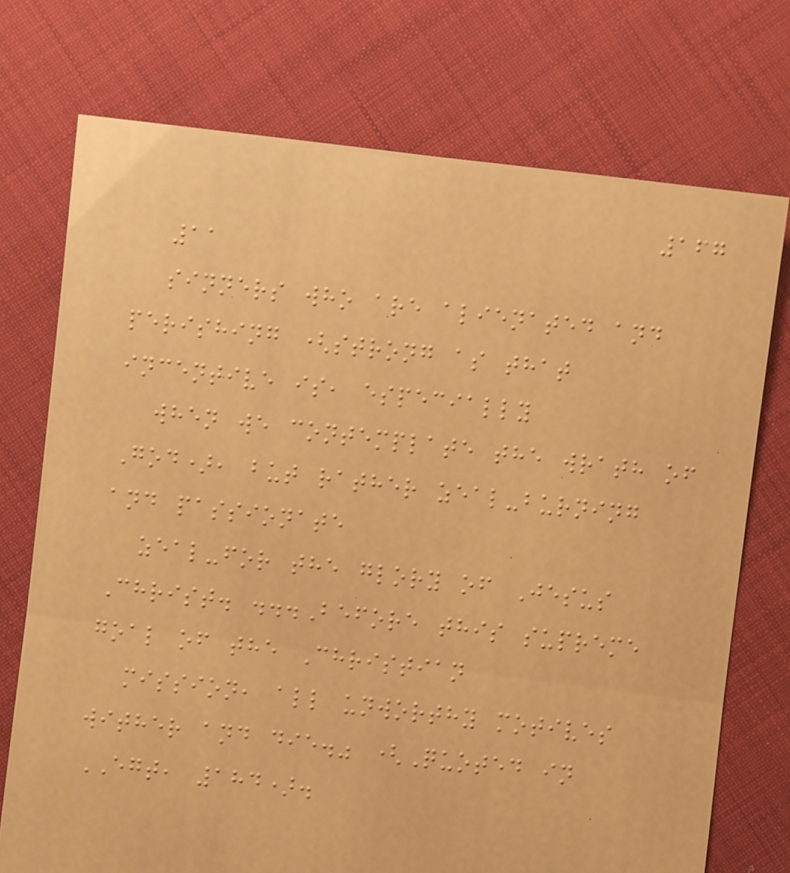167
11
sinners who are alienated and
perishing (strong as that
incentive is, especially
when we contemplate the wrath of
God), but rather zeal-burning
and passionate
zeal-for the glory of Jesus
Christ. ...Before this supreme
goal of the Christian
mission, all unworthy motives
wither and die." (Quoted in
EGT, 184).
